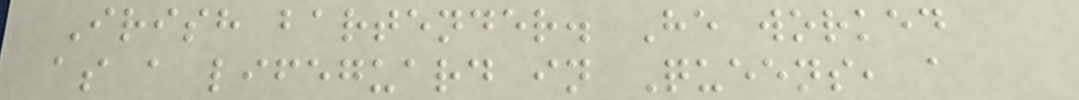Irish bartender. He worked
as a lifeguard in Queens, a
